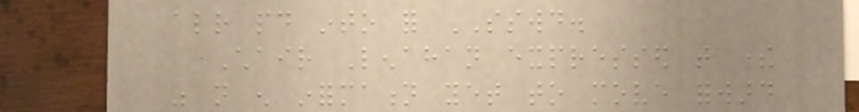already paid into for SSWD.
Chair Lenahan expressed that there
was not enough information yet to move forward
